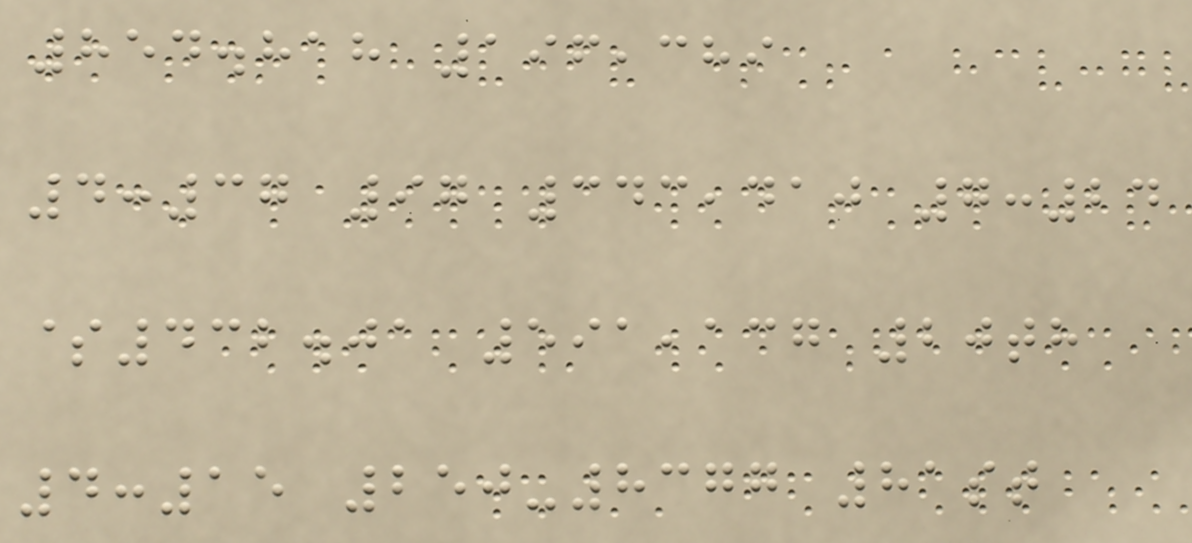854.818 196,389
4:37 97 343,410 7:24
$432.01 591,137 20th
4:15 250-8377 81st
